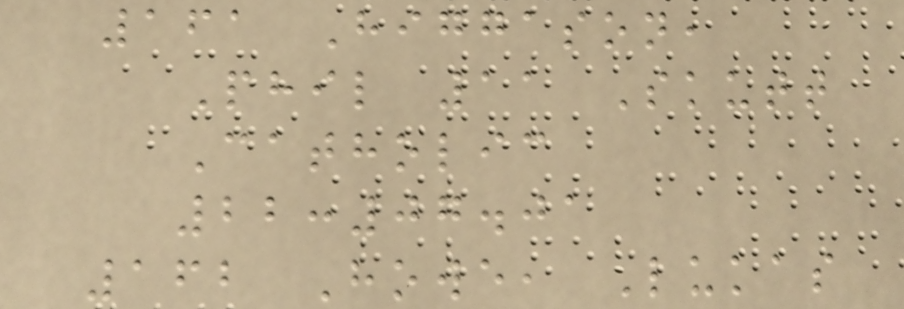161 Higgason,
Phil 11 Skutt
Catholic
22:07.01
162 Howe, Lukas
